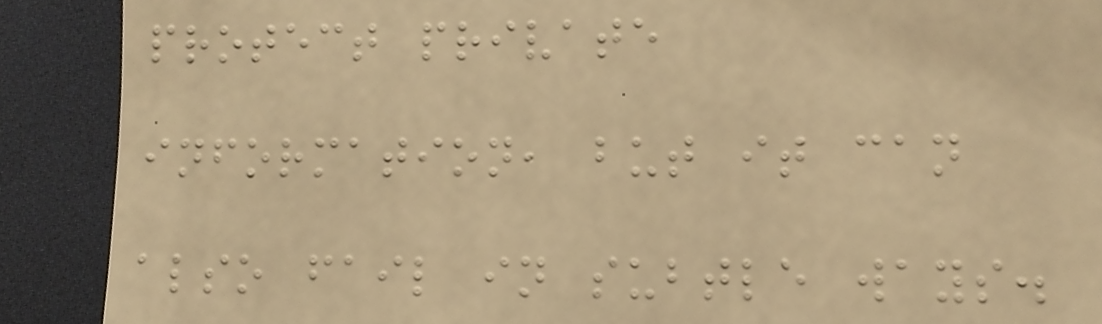protect private
information, but it can
also fail in subtle ways.
